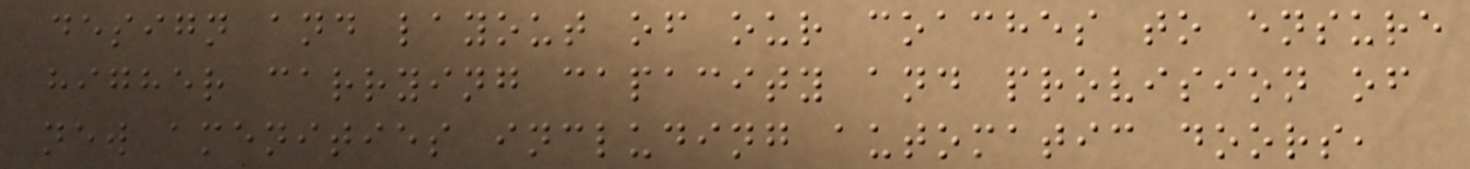design and layout of our coaches to ensure
higher carrying capacity and provision of
new amenities including automatic doors,
